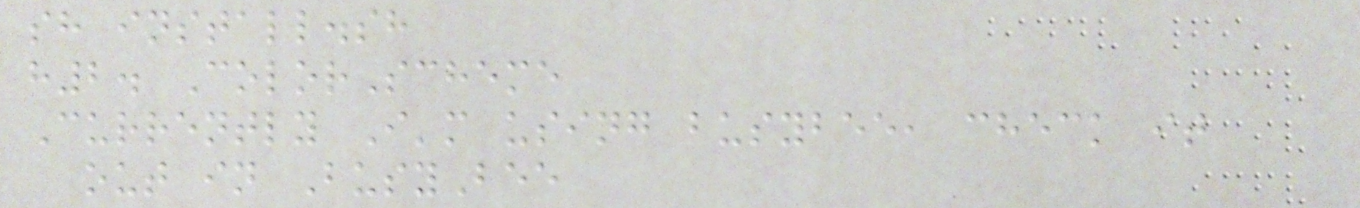sh install.sh
h2. ColorScheme
Currently I'm using busybee, check it
out in BusyBee
